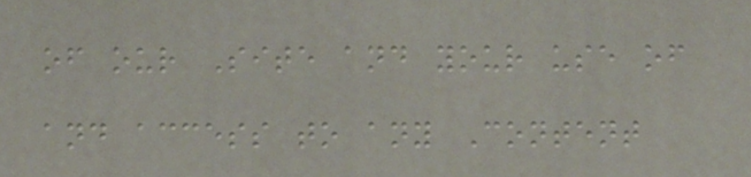of our Site and your use of
and access to any Content
